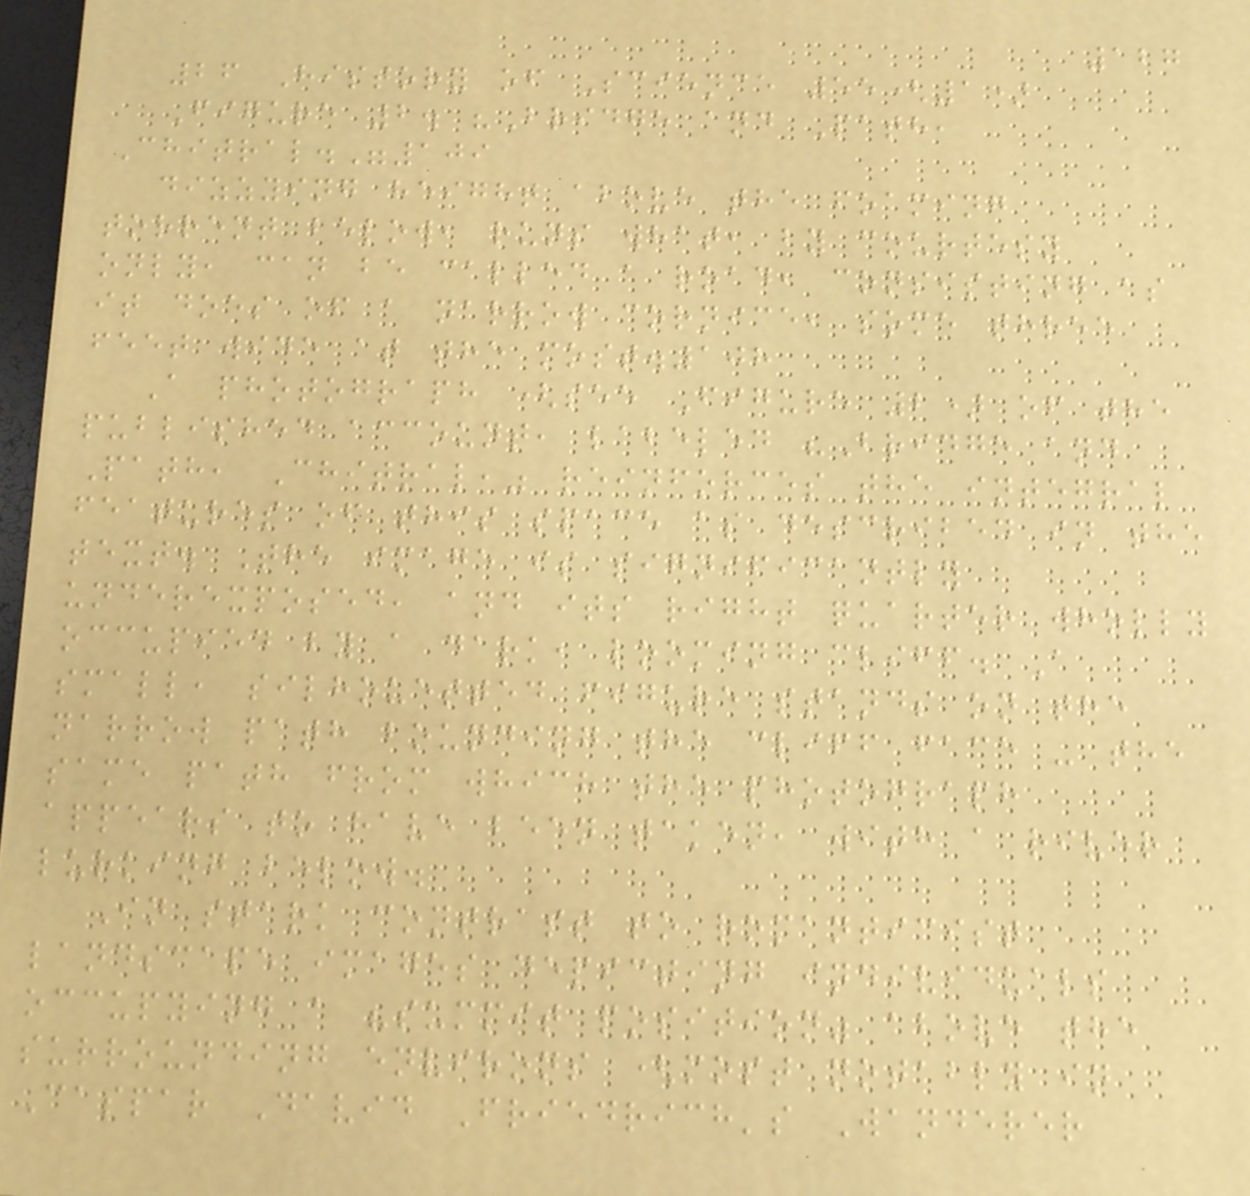127
26 History of Science 55(1)
Figure 2. "Bridge and Path,
Chitral."109
dizzying height above the foaming
torrent below, runs what, by courtesy
only, can be called a road, consisting as
it does of a narrow cornice, some three
feet wide at the most.108
A photograph (see Figure 2) of the
published account, labeled "Bridge and
Path, Chitral," reinforces the integral
features of this space as described in the
text. The image is significantly
underexposed, and its right quarter wholly
occupied by a dark, looming cliff. A
small, silhouetted figure stands on the
narrow path bounding the cliff face - the
same path from which the photograph
appears to have been taken, with a river
lurking below.
In stark contrast to romanticist
landscape images depicting individuals
occupying a "summit position" above the
surrounding environs (most notably in
Caspar David Friedrich's Wanderer
